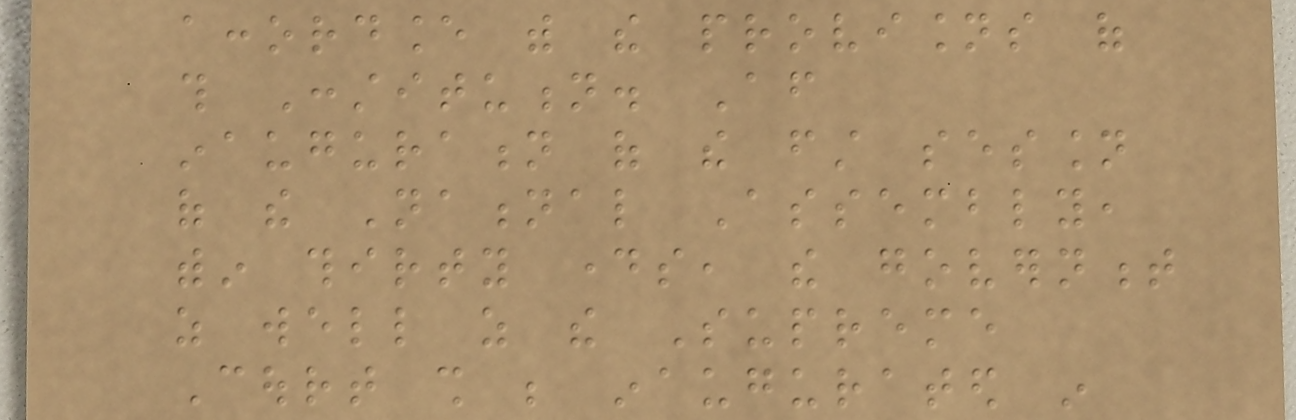accordance with the provisions of
this Constitution. After
inauguration of the first session
of the National Assembly,
within thirty days, the government
as well as the Supreme
Court shall be inaugurated in
